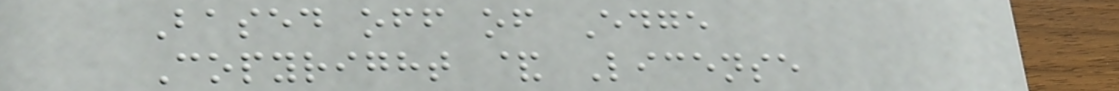Based off of Edge
Copyright & License
